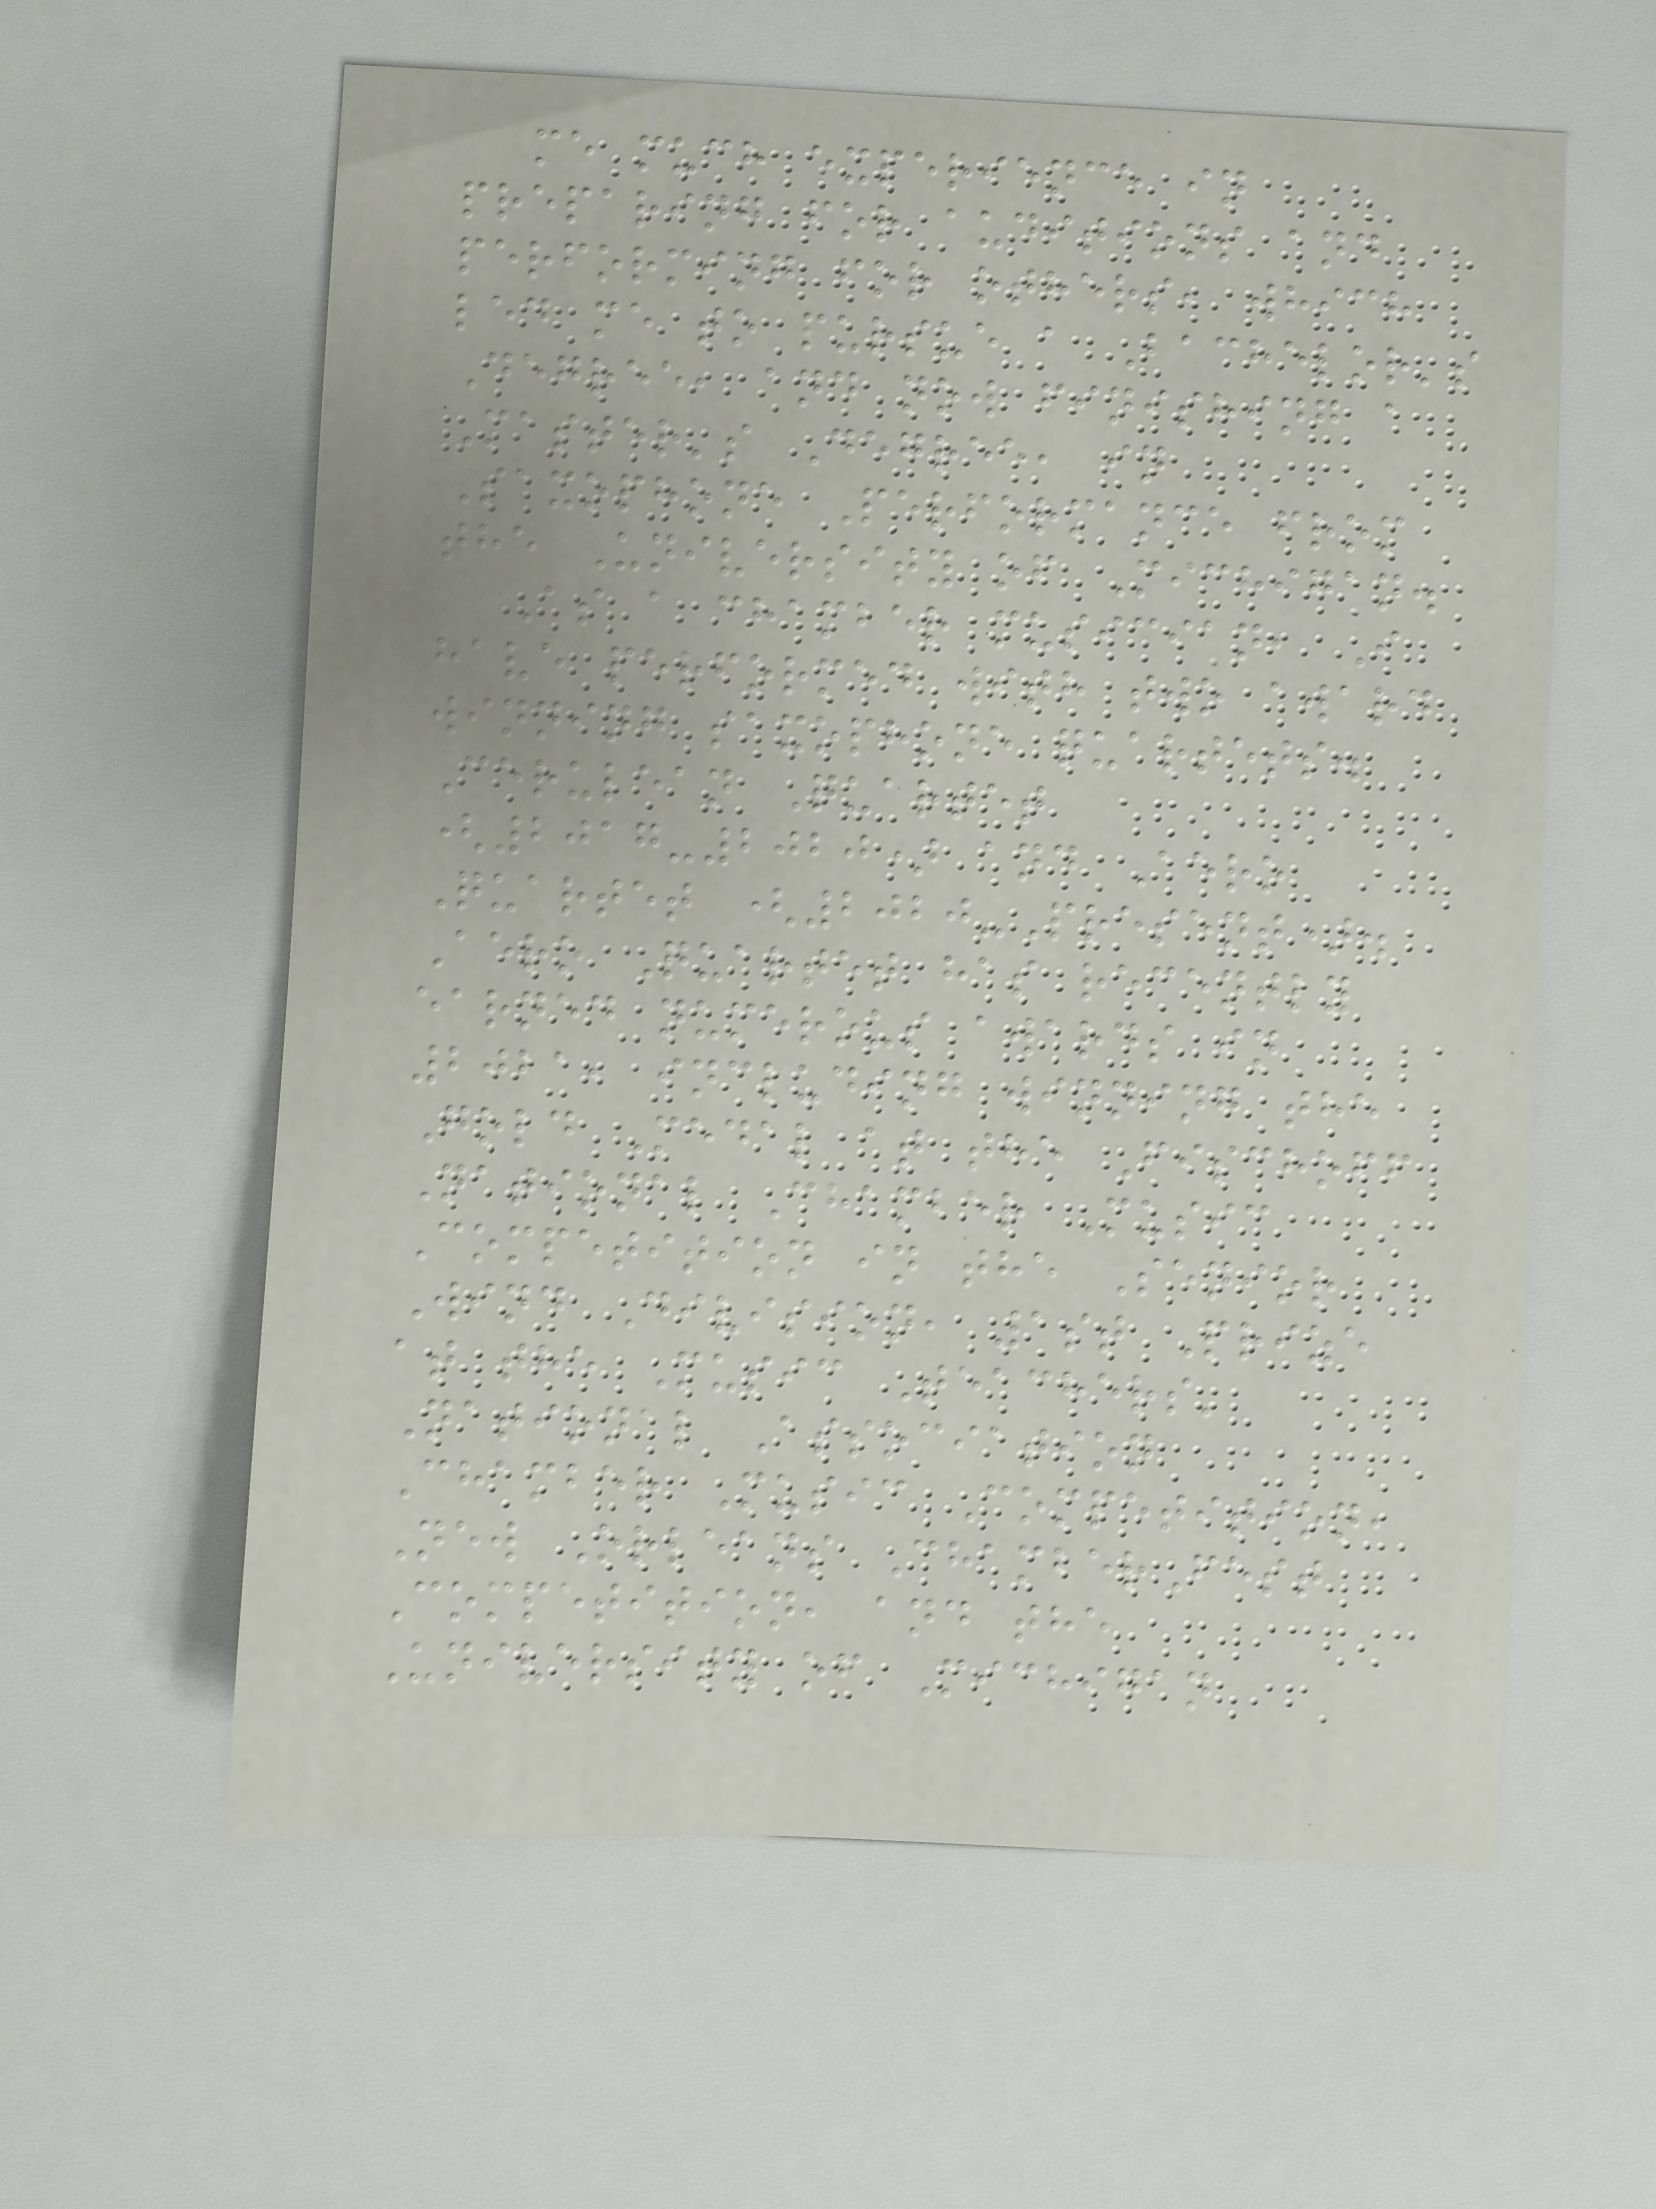me much experience in
preparing for auditions and
performing for others, which
led me to pursue a Bachelor's
Degree, and now finishing a
Master's Degree, in
Saxophone Performance from
the University of Michigan.
As a chamber musician, I
have performed with two award
winning saxophone quartets.
Cerulean Quartet
(2017-2020) and Aero
Quartet (2020-Present).
Aero Quartet has recently
earned numerous awards in
2021, including winning the
Gold Medal at the Fischoff
National Chamber Music
Competition in the Senior
Wind Division, 1st Prize
at the Music Teachers'
National Association
Chamber Music Competition,
New Orleans ChamberFest
Competition, and the
University of Michigan
